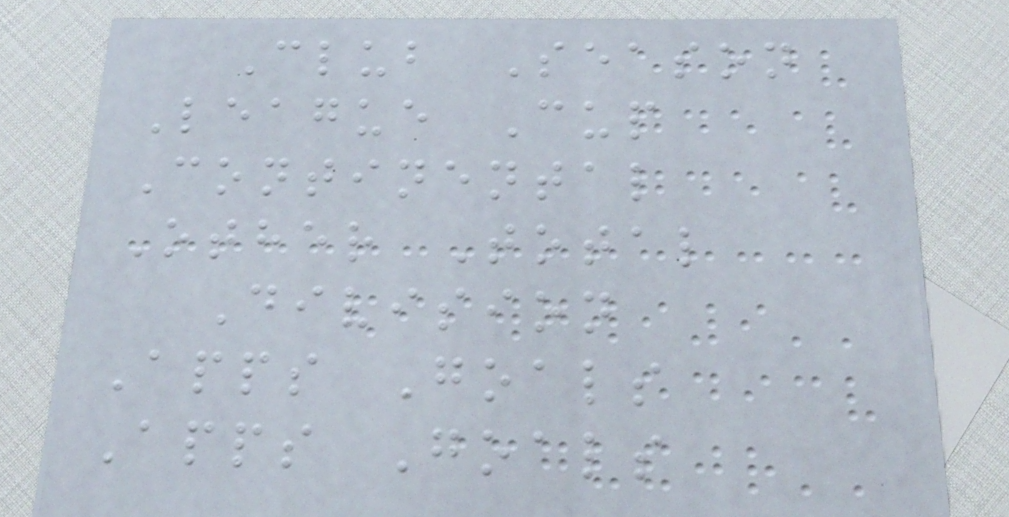Club Season
League Cup
Continental
Other Total
Division
Apps Goals
Apps Goals
